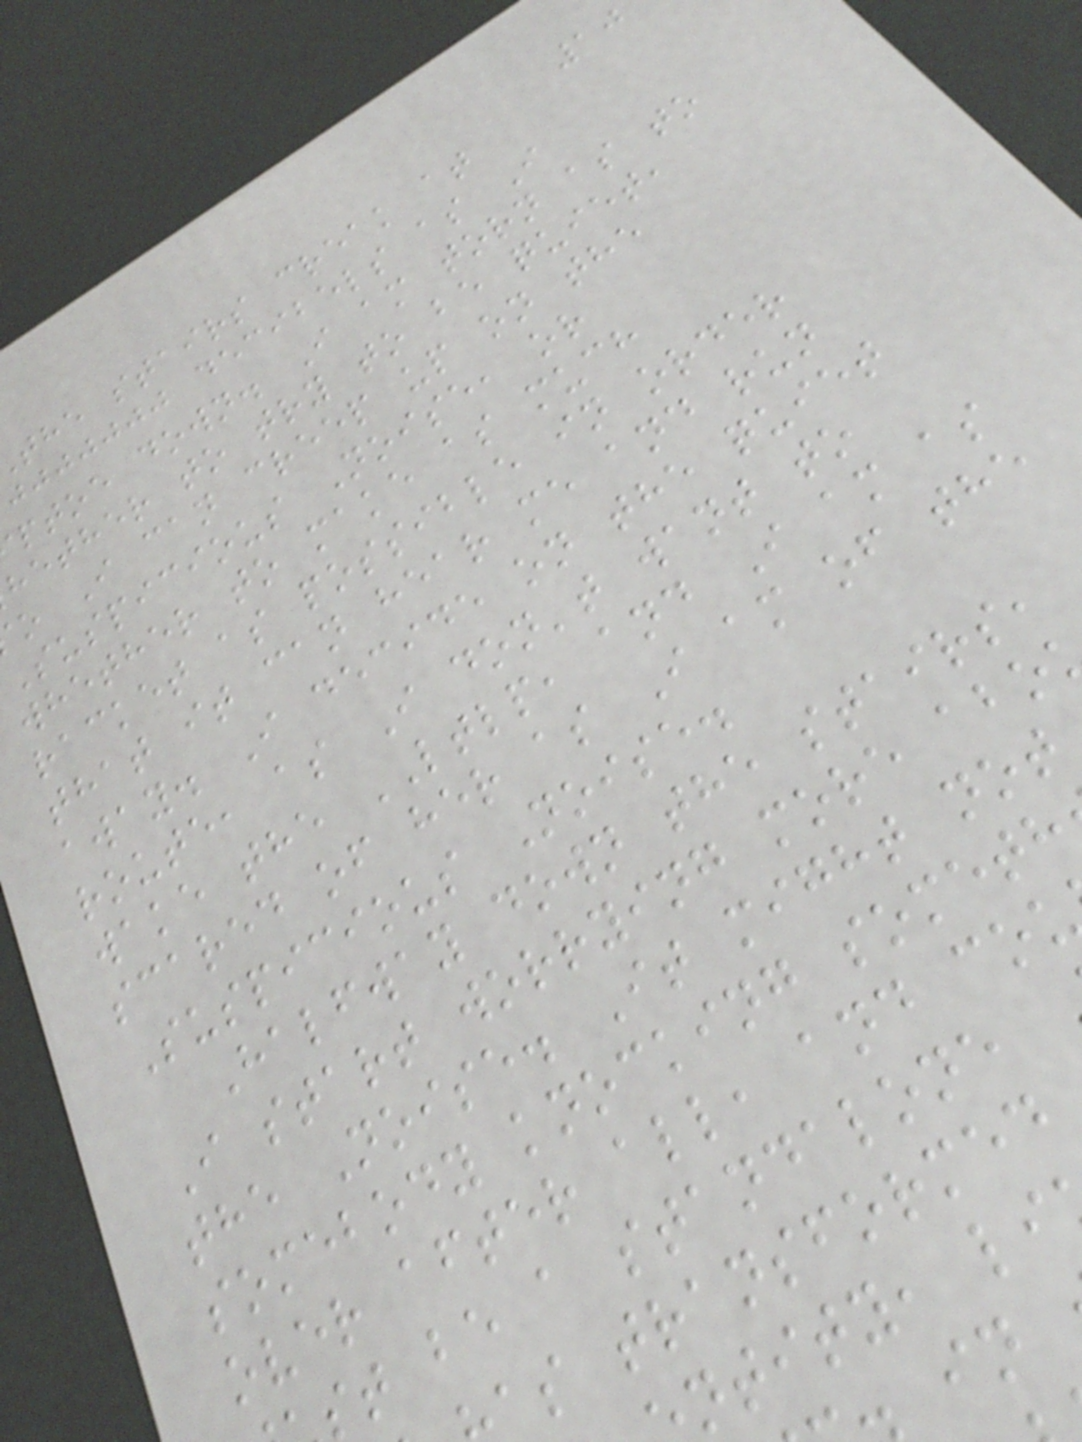10
the stairs creak at
jjjjjjj decibels as I
ptoe down. I am torn as to
hether to try to be quiet,
o I can creep up on the
Suspicious Noise, or
whether to make as much
racket as possible in order
that it can hear me and run
away. I decide on the quiet
route, as I don't want to
wake the LTLP, and I am as
scared of her as I am of the
Suspicious Noise.
Halfway down the stairs,
I start worrying more abo
the Noise. It might not
somebody knocking someth
over after all, and co
st be a standalone
as transformed
ntity, li
